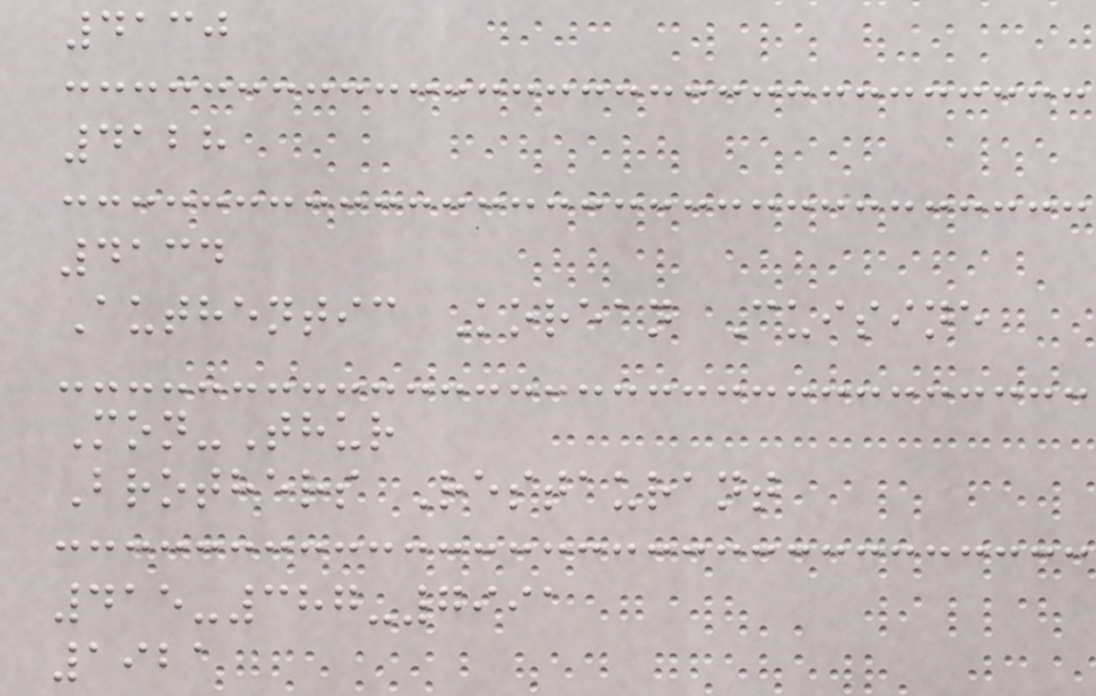4130
4128
4134
Authentic Korean Cuisine
Mon-Thur
Brothers Restaurant
415-387-7991
1921
